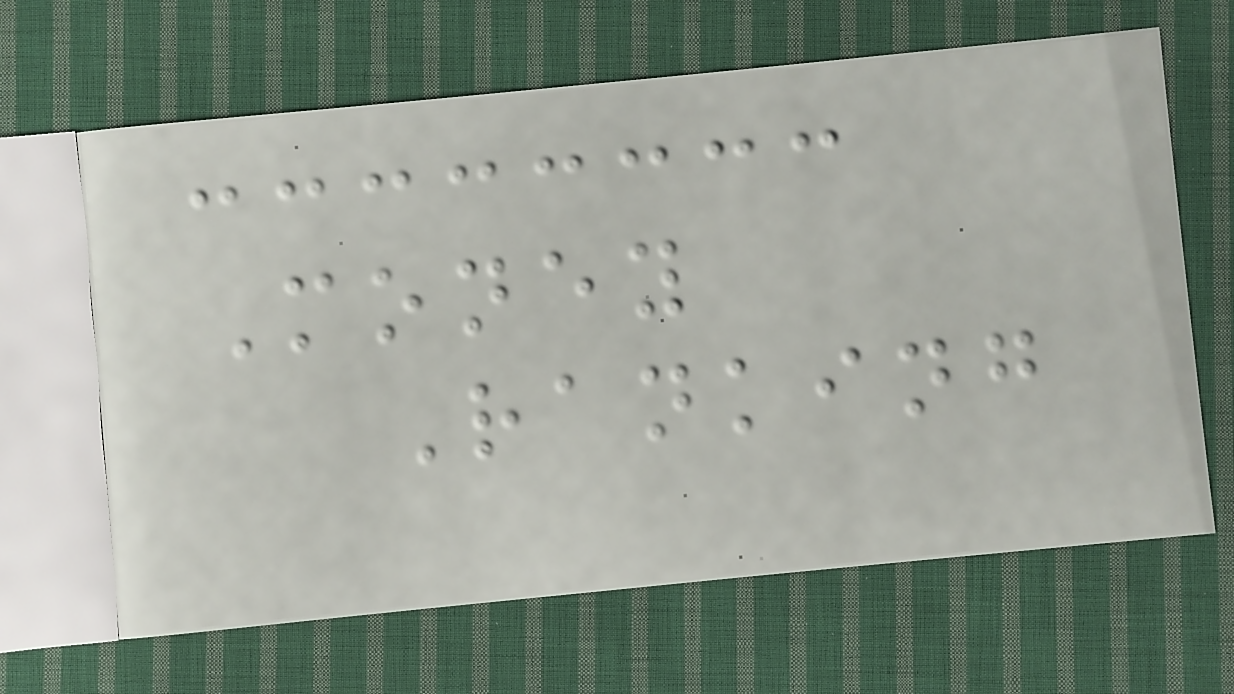Money
Ranking
